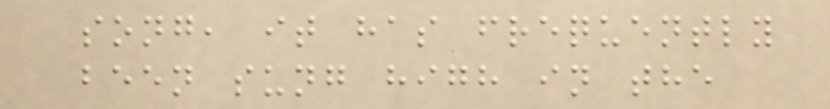song, it has frequently
been sung high in the
